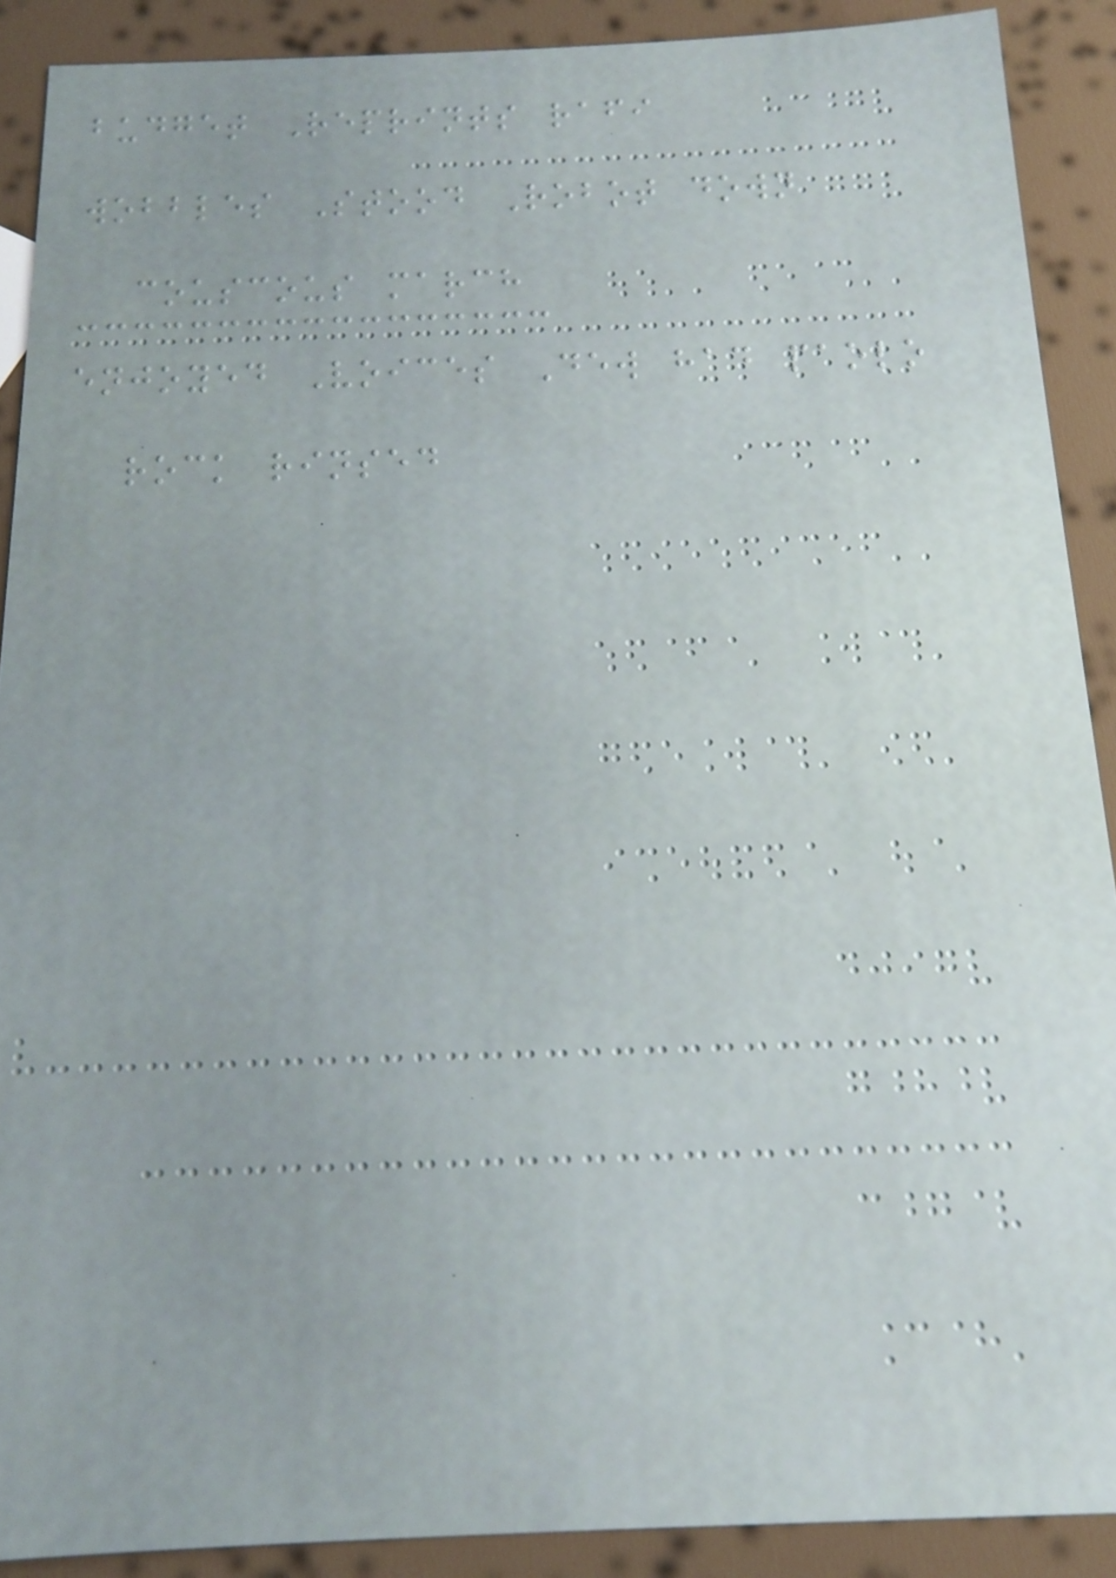budget Reprints rafi
wobbles Stood Robot down
couscous march
enjoyed Voices Dew had paolo
rock rinsed
